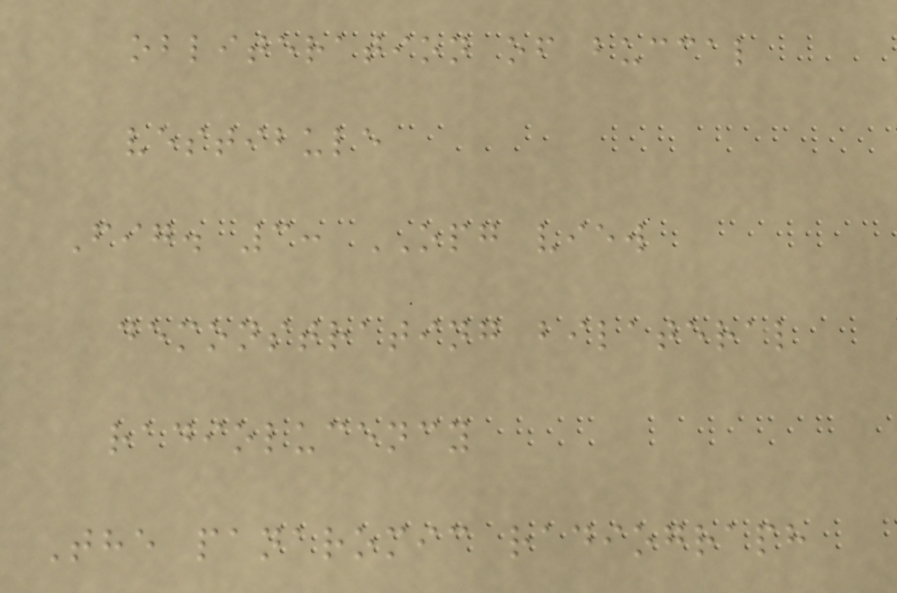obliteration of buccal
vestibule
Fig. 3: OPG view
demonstrating bilateral
radiolucency
The panaromic radiograph
